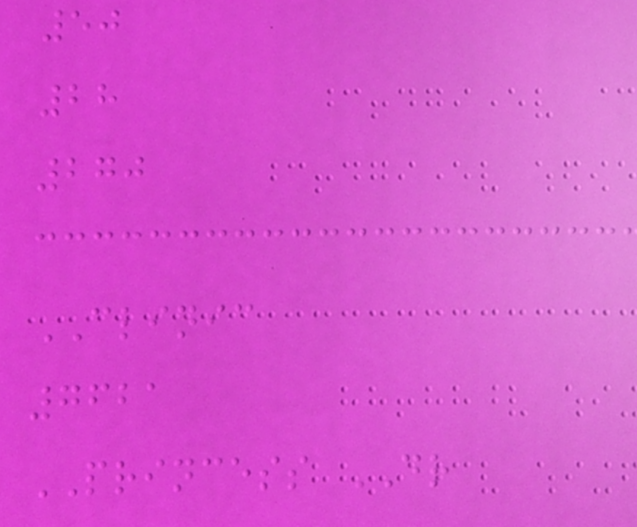50
28
270
CLINIC
7621
PRINCESS DR
